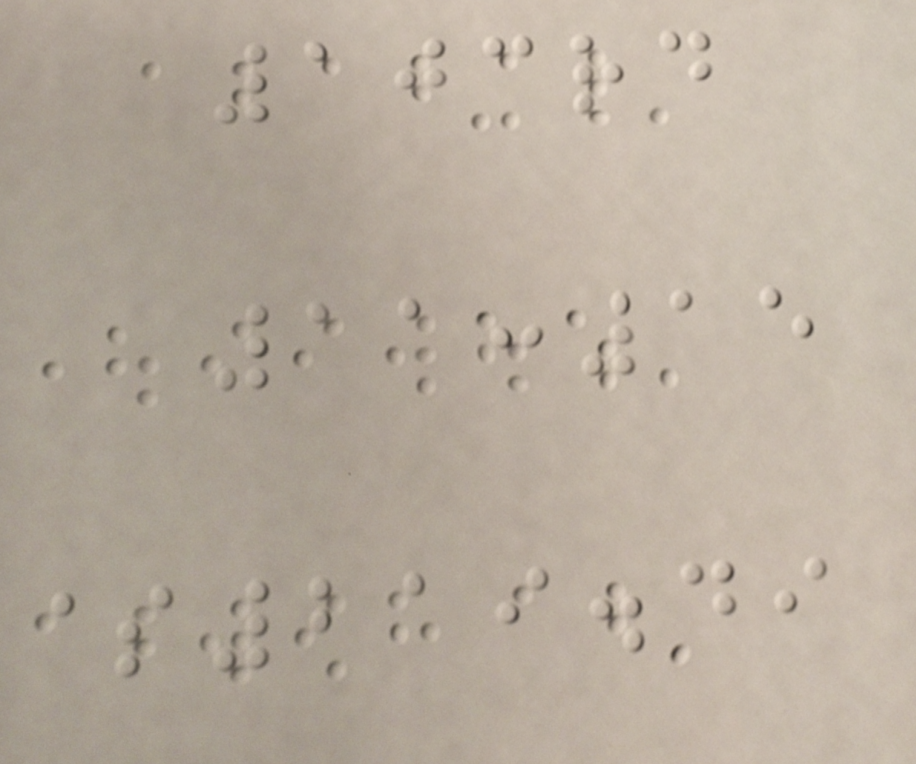103rd
11:15
$219.49
